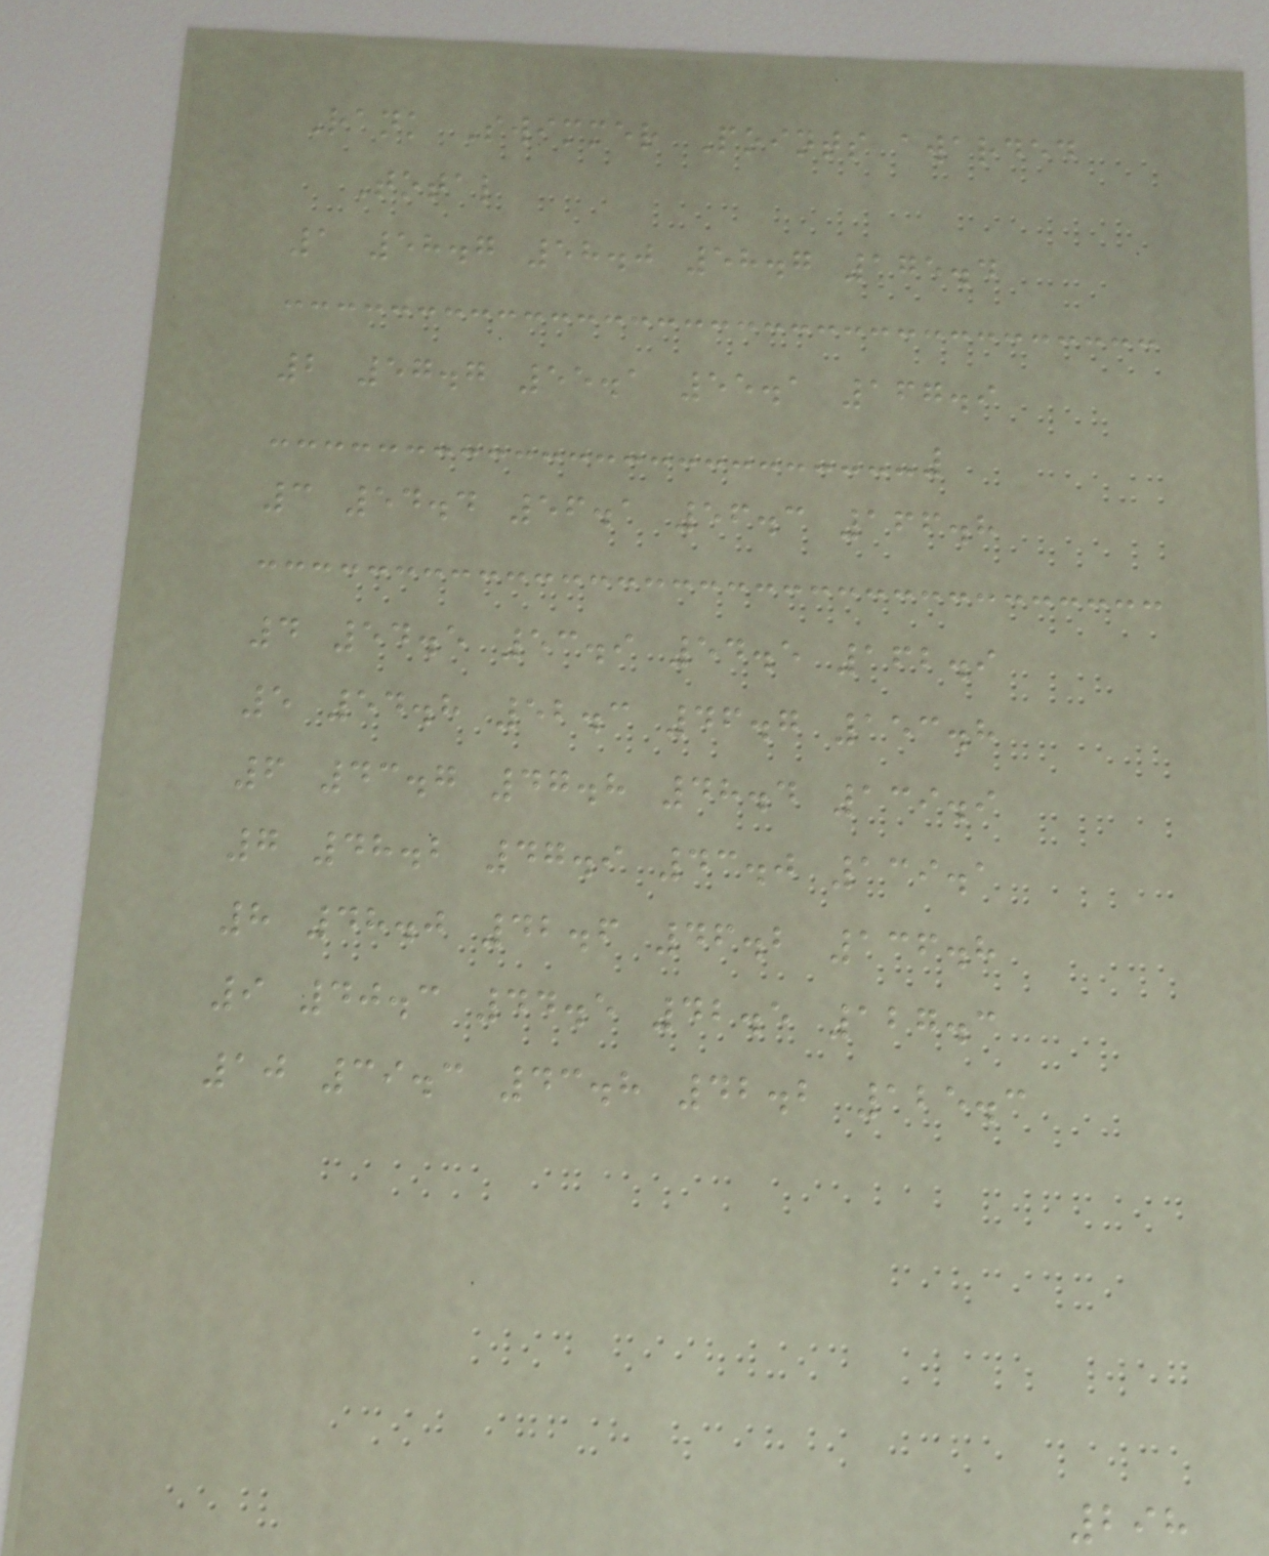Rank Swimmer Points awarded
Total
1 58.7 58.0 58.7 175.4
2 57.7 55.1 55.1 167.9
3 54.4 56.1 56.3 166.8
4 54.5 53.9 54.5 162.9
5 54.8 52.3 46.7 153.8
6 43.7 47.8 48.4 139.9
7 48.2 47.9 43.0 139.1
8 48.0 42.6 46.2 136.8
9 40.3 44.5 42.5 127.3
10 39.3 43.8 42.2 125.3
298
